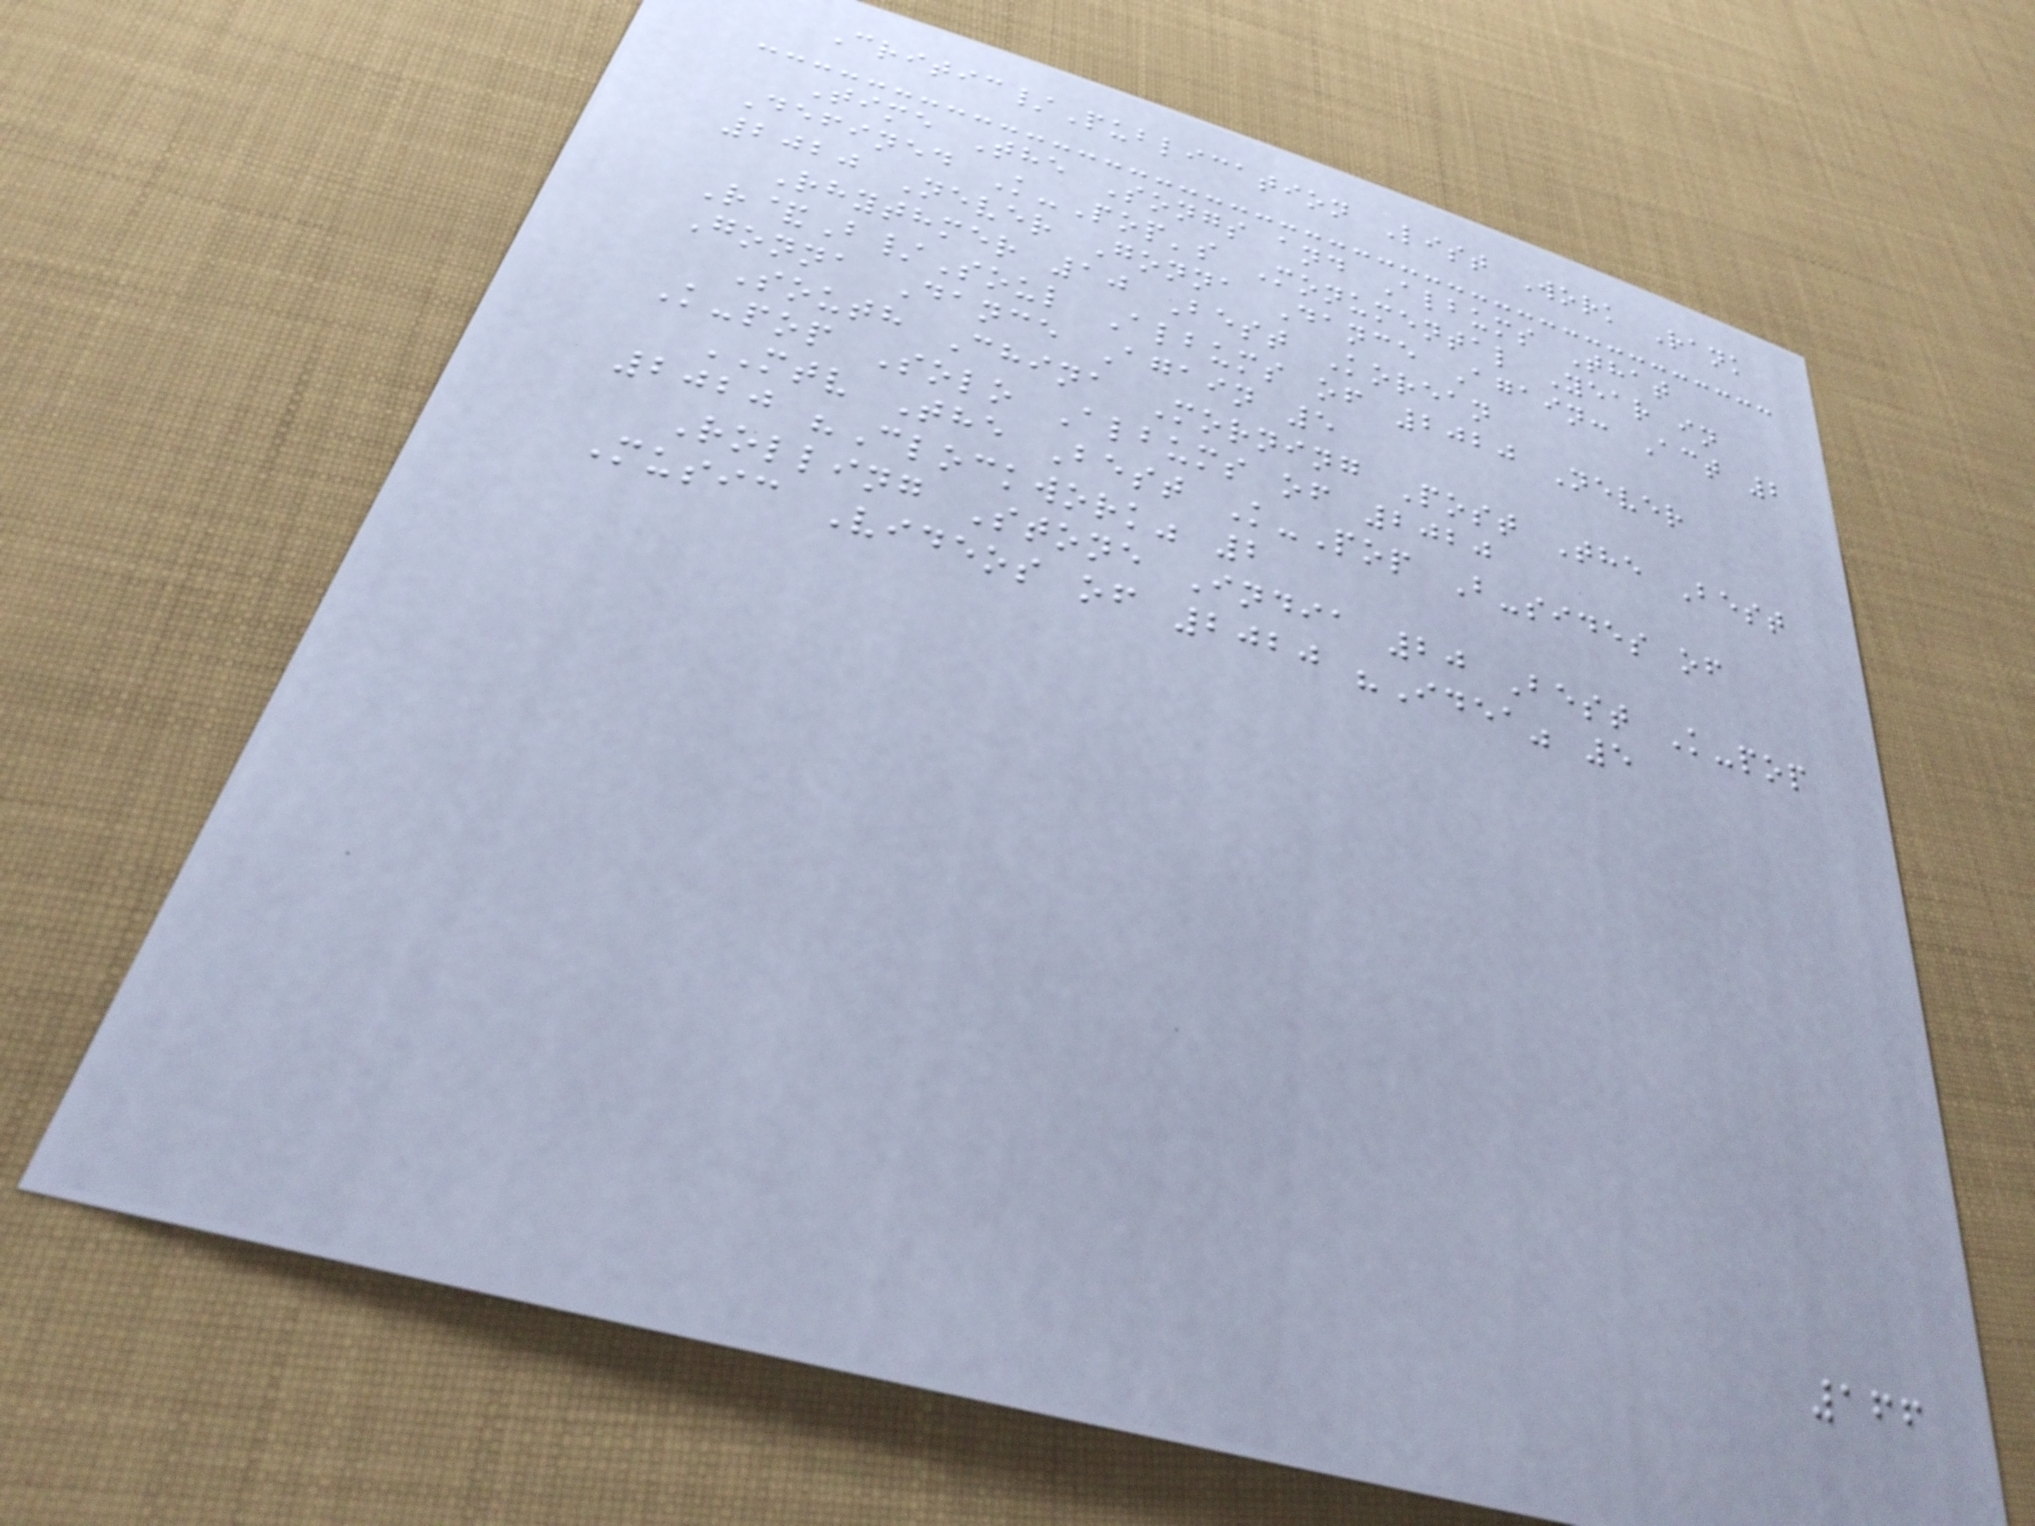Critic/Publication List Work Rank
Time The Songs and Albums That
Defined K-Pop's Monumental Year in
2020 Never Gonna Dance Again: Act 2
Rhythmer 10 Best Korean
R&B/Soul Albums of 2020 Never
Gonna Dance Again 5
South China Morning Post The Best
K-pop Solo Albums of 2020
MTV The Best K-Pop B-sides of
2020 "Clockwork" 2
Rolling Stone India 20 Best K-pop
Music Videos of 2020 "Idea" 5
166
